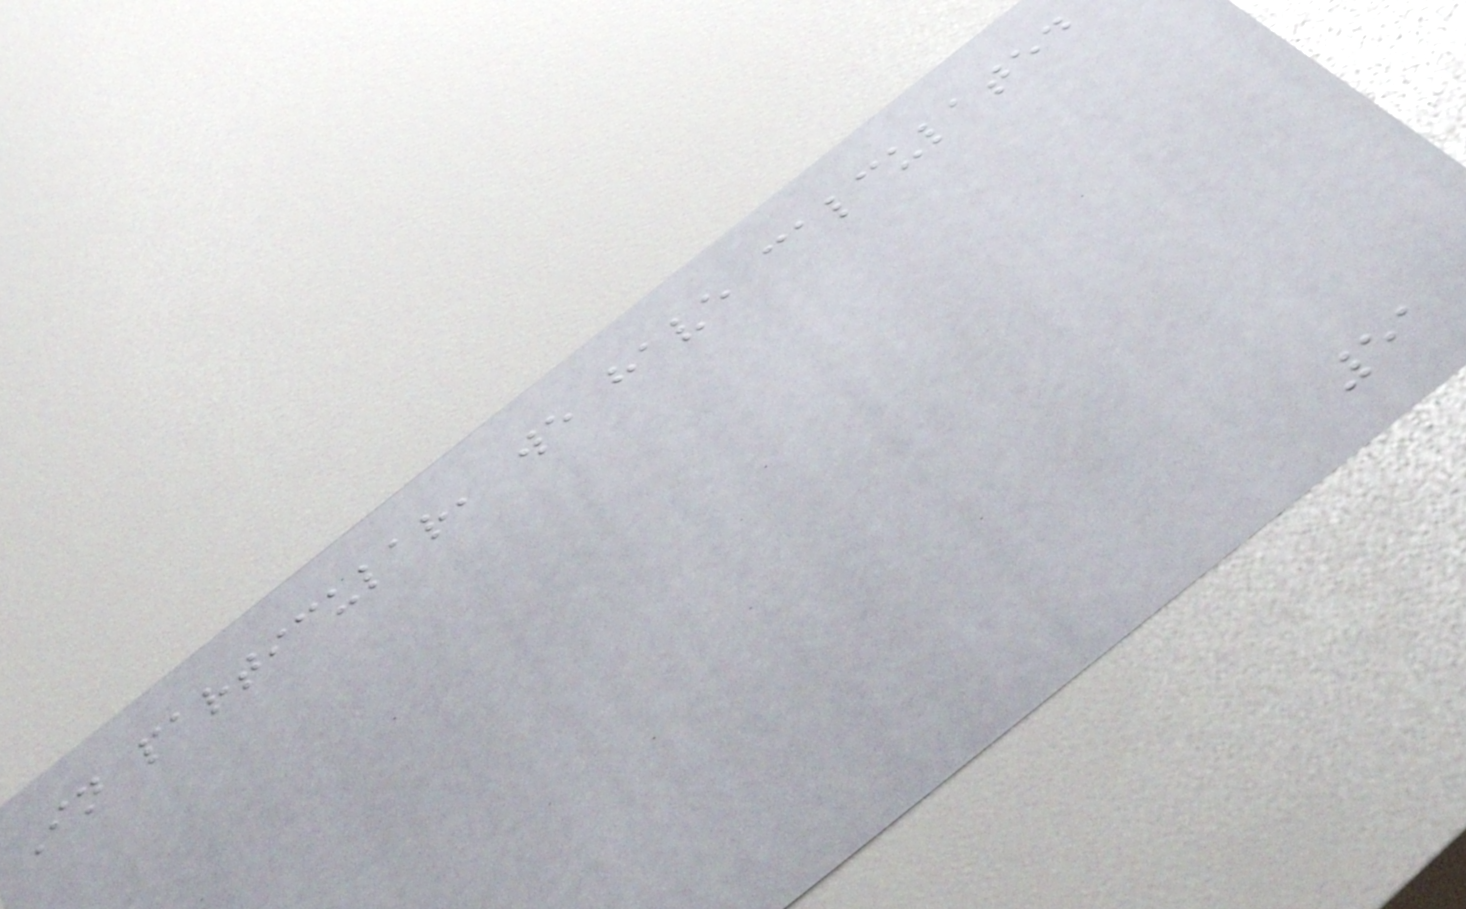In particular, we have calculated
51
